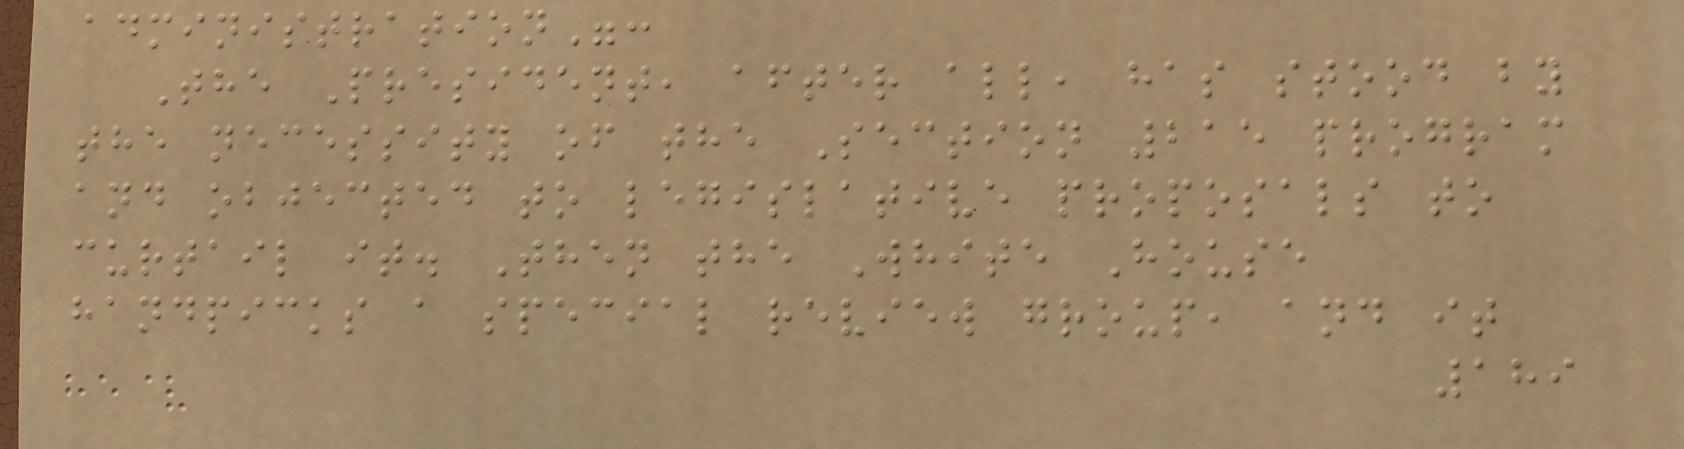administration":
The President, after all, has stood by
the necessity of the Section 215 program
and objected to legislative proposals to
curtail it. Then the White House
handpicks a special review group, and it
189
